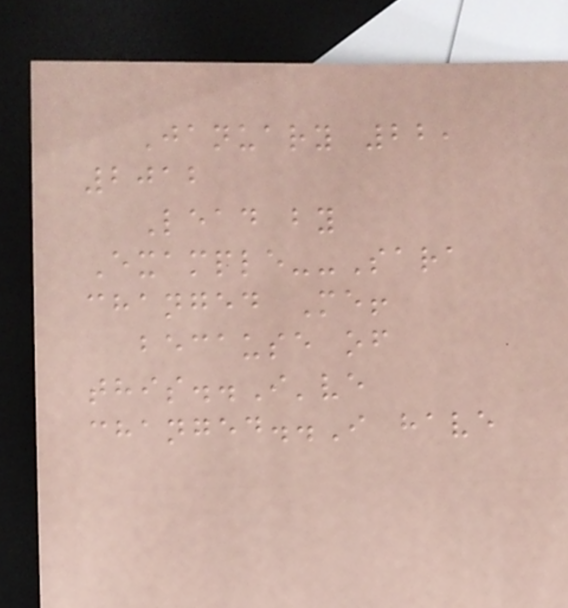January 22,
2012
Lead by
Example--Sara
changed Me!
because of
this..I've
changed..I have
